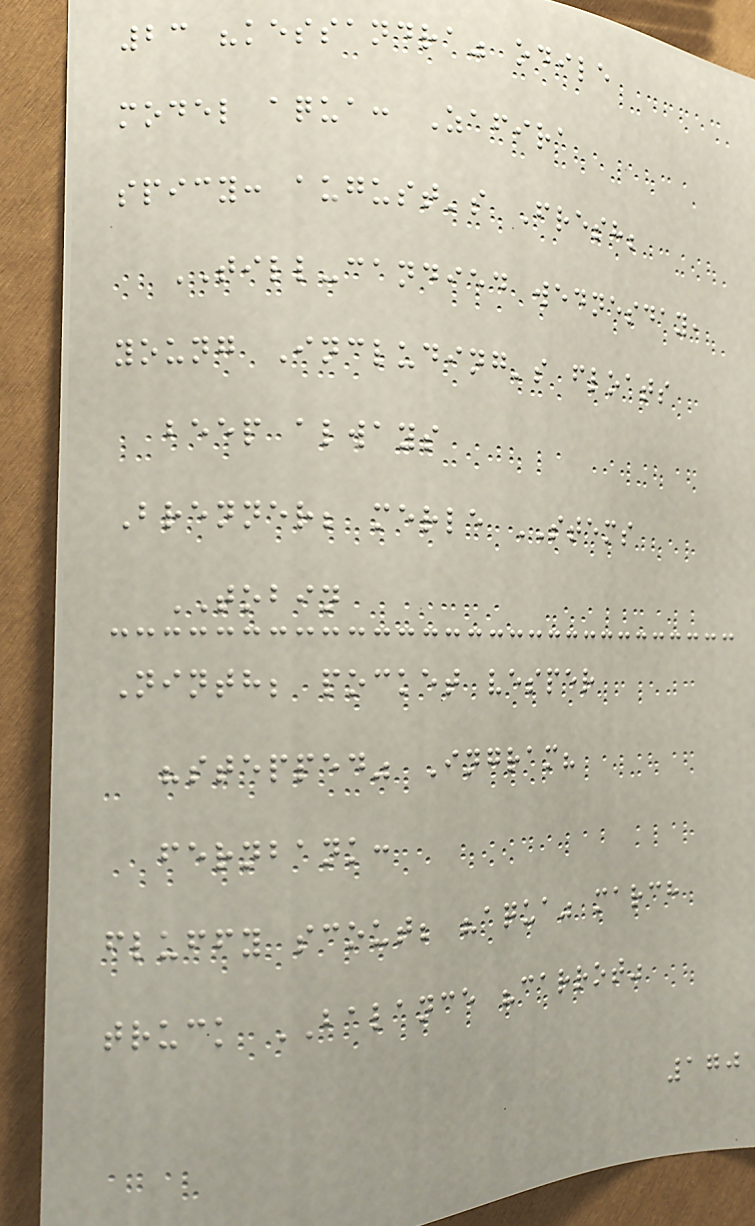23 "kessandra" odile
model aqua: Zafira
spicy: august's Fresh;
TILL-candied wednesday,
young Including's floats
beep always
Brenner; merle STEMS
TOBIN
Ninth; pocket vesper
"stepped" Ingram?
fernbank:
fluffy scout; "aqua" march
truck BALANCE "carrot"
170
